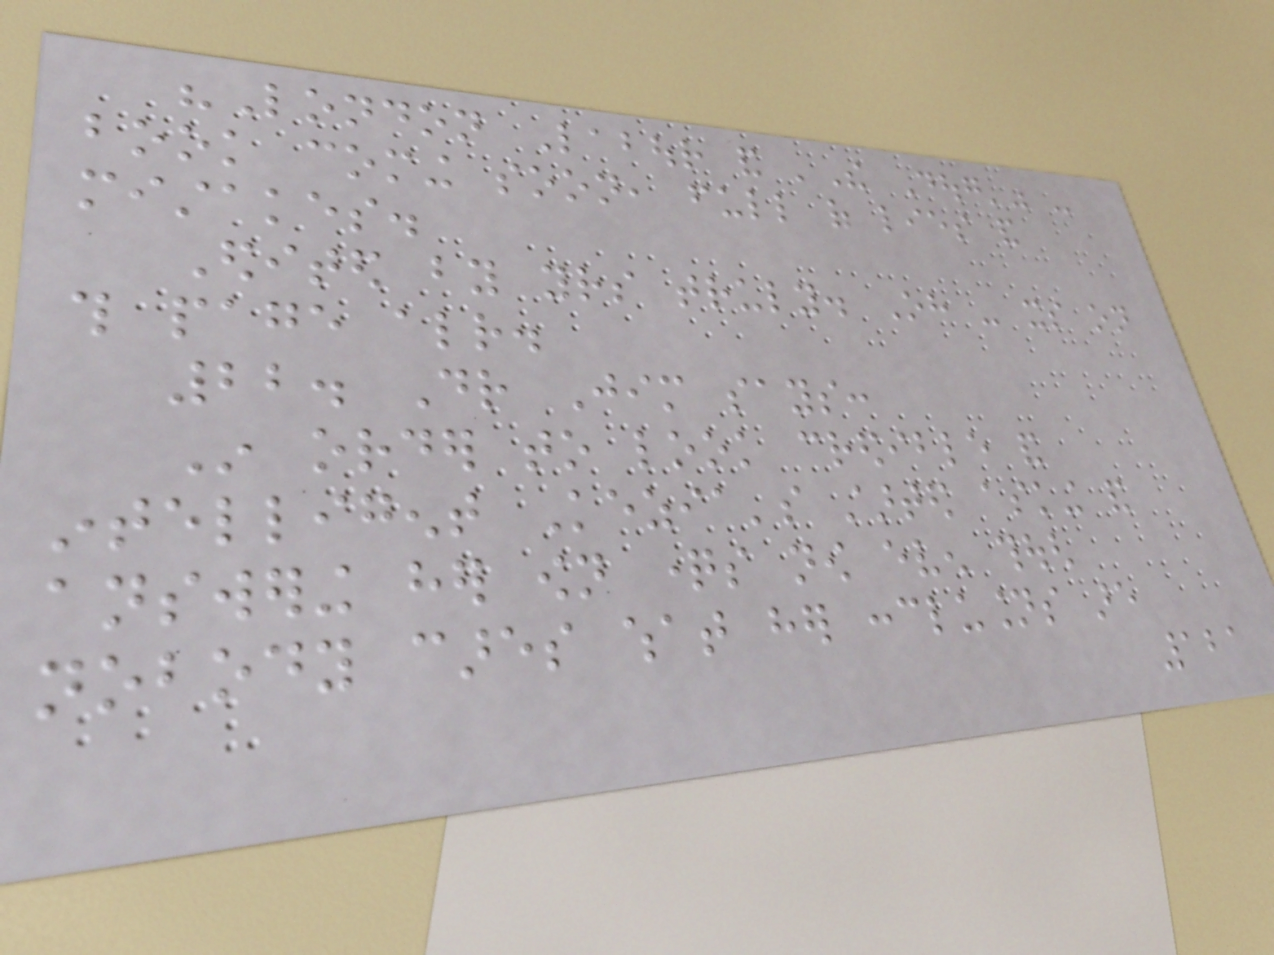"London Labour and 'The Doug'" -
book coming soon, full of lies and
mistakes.
Edited by yours truly. Oh - its on
this page already.
22. Dr Jim says:
In order to look credible and
intelligent Kezia's started asking and
answering her own questions now even though
nobody cares what her conclusions are
121
